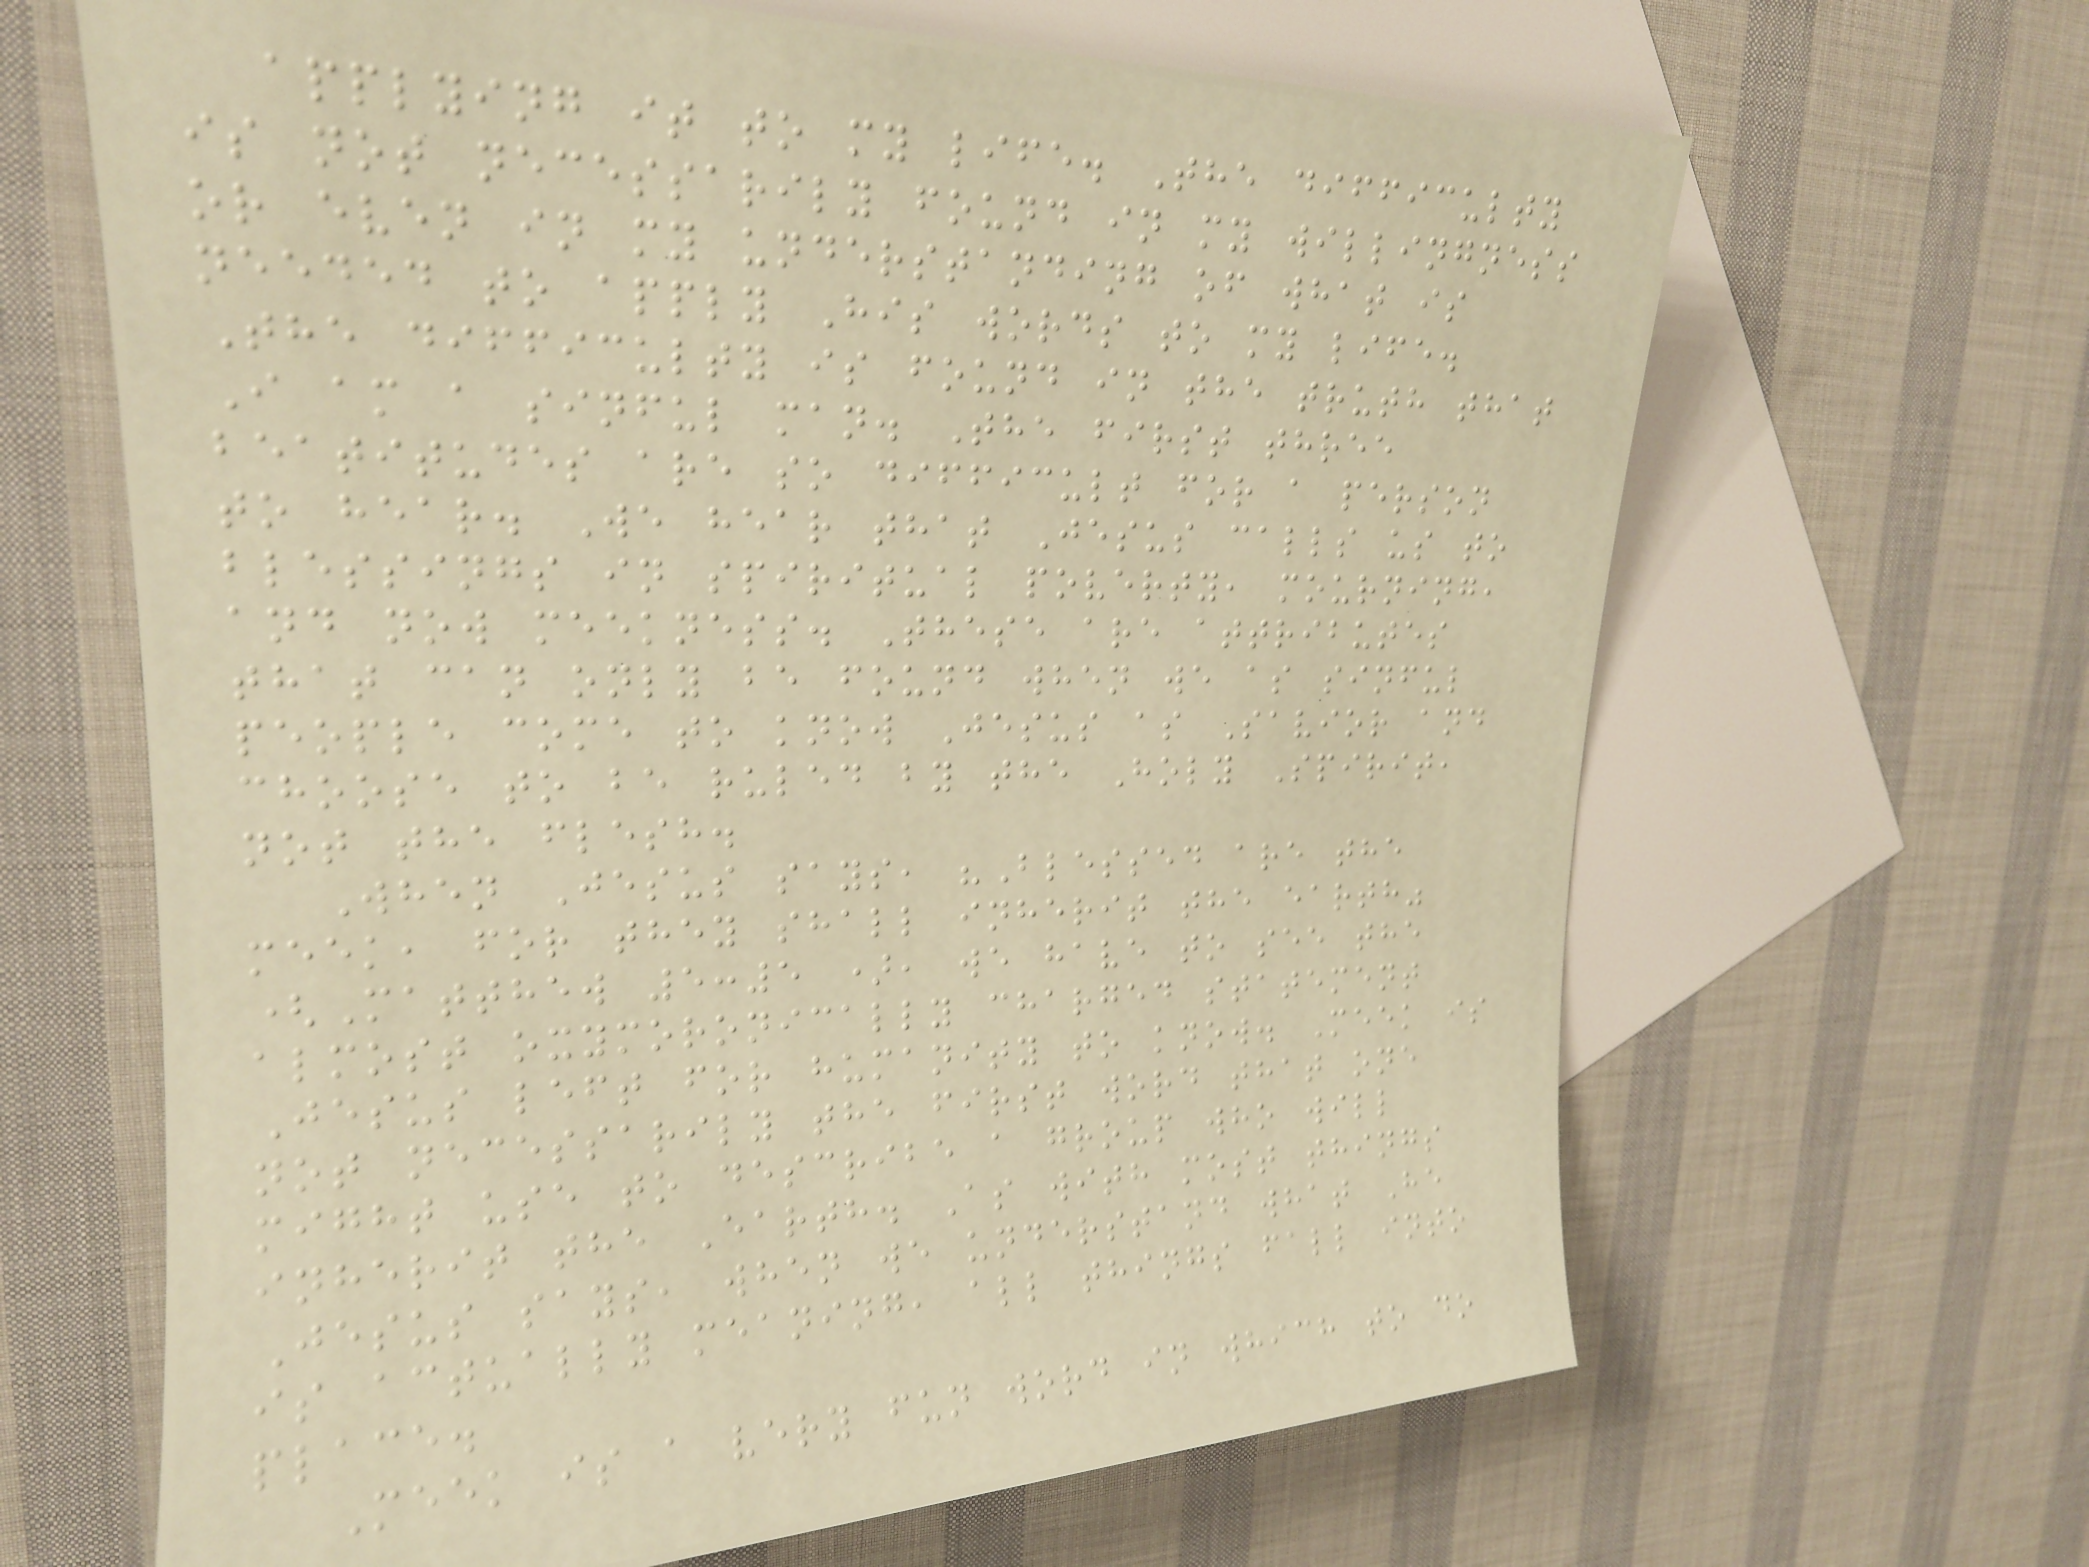applying it to my life. The difficulty
is not necessarily found in my willingness
or even in my understanding of what is
needed to apply His words to my life.
The difficulty is found in the truth that
I am a sinful man. The first three
beatitudes are so difficult for a person
to hear. We hear that Jesus calls us to
blessings in spiritual poverty, mourning,
and now meekness. These are attributes
that can only be found when we as sinful
people come to know Jesus as Savior and
choose to be ruled by the Holy Spirit,
not the flesh.
When Jesus says, "Blessed are the
meek, for they shall inherit the earth"
(Matthew 5:5 ), we have to see the
almost oxymoronically charged statement
Jesus left for humanity to know. Meek is
not necessarily the first word that one
might use to describe a group who will
inherit the Earth. As with most things
Jesus says, when we understand what He
is actually meaning, all things fall into
place.
Meek is a very fun word in which to do
